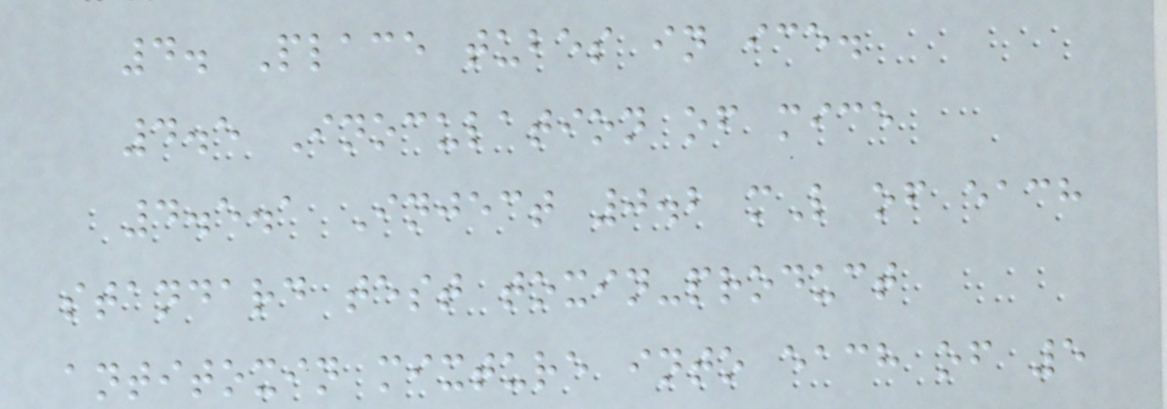4. Place tubes in ice.
4.5 Inoculation of mice
4.5.1 Inject 0.2 mL of each
standard test toxin-product
antitoxin mixture into each of 5
